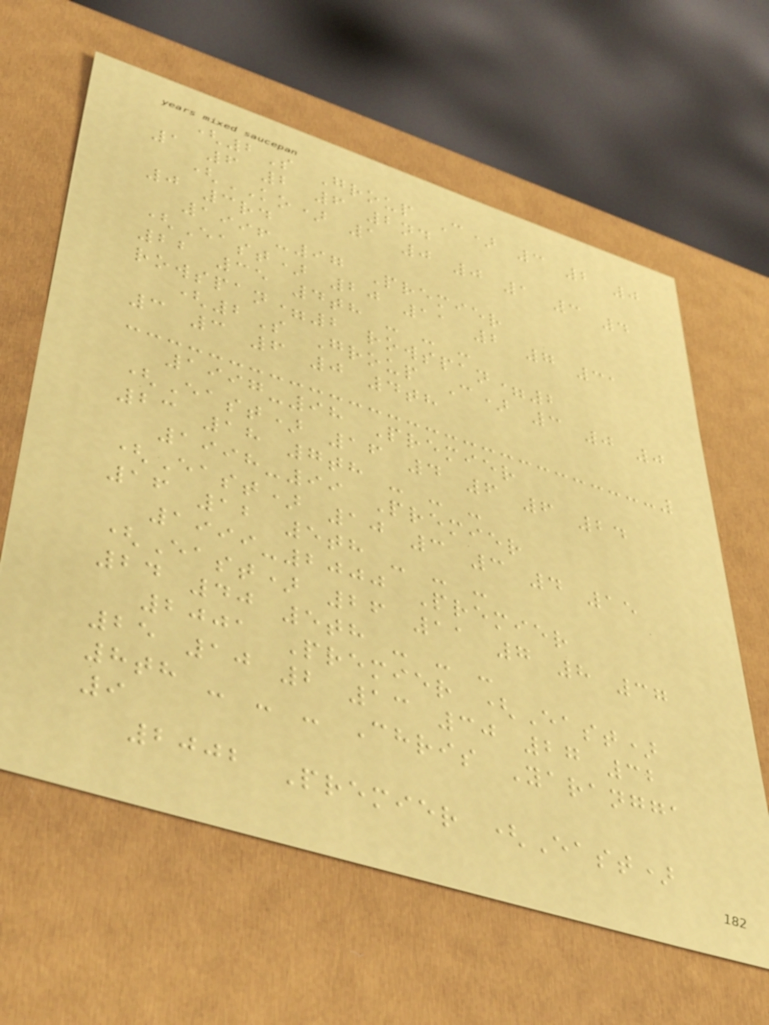(2S Group C) 3 2 0
1 6 2 6 2nd
(KO) 1 0 0 1 3 4
0 3rd
1996-97 Premier
(East) 20 11 2 7 31
22 35 4th - - -
rowspan=2 rowspan=2
(2S Group C) 3 0 0
3 3 6 0 4th
1997-98 Premier
(East) 16 4 6 6 24
23 18 7th - - -
1998-99 Premier
(East) 10 3 3 4 15
16 12 5th - - -
1999-2000 Premier
(East) 26 11 7 8 37
24 40 5th - - -
2001 Premier (East)
25 10 2 13 30 27 32
8th - - - Chris Yarangga
9
2002 Premier (East)
